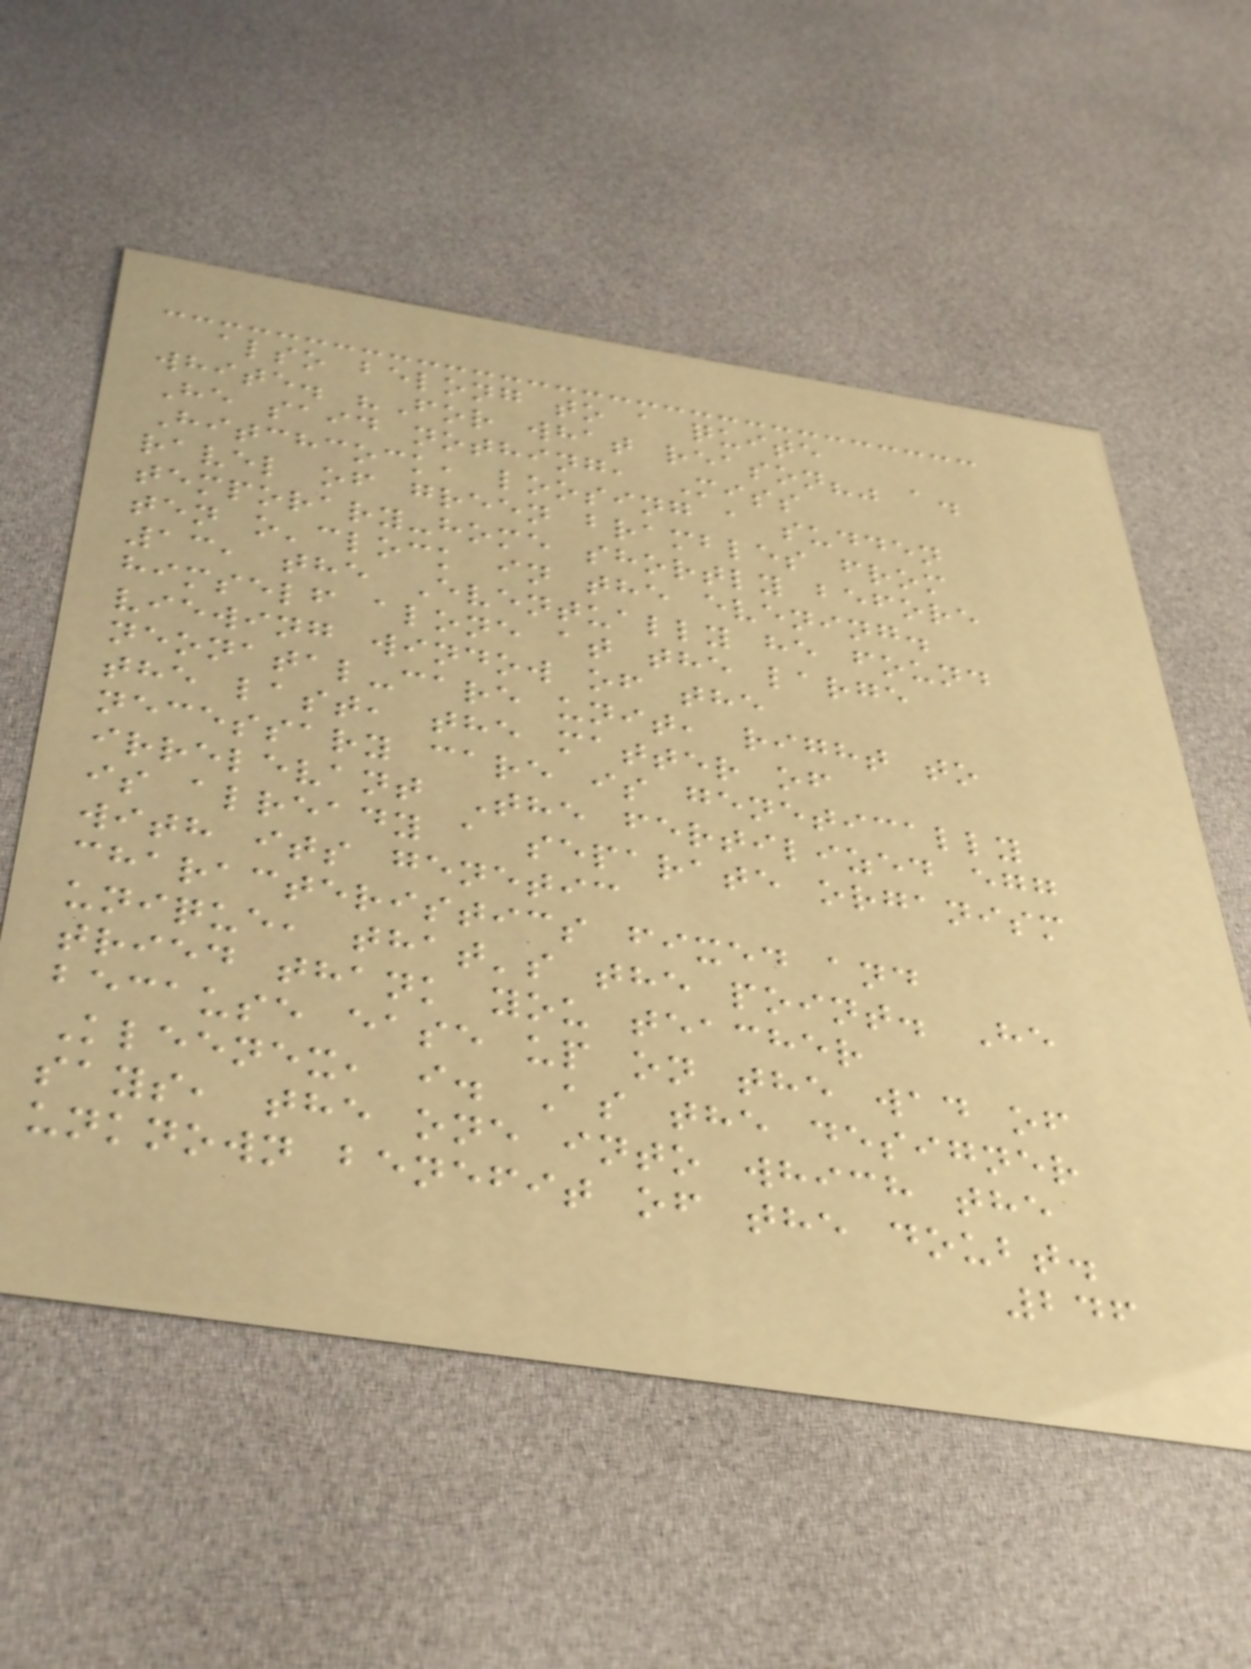also belong to a quite
white. "For what reason?" a.
He said nothing, Miss
Hitchcock, loosing a sudden
ravel of green brambles from
temporary-home shortly before
ten o'clock in the evening.
13, the Eventually he found
himself alone at the large
viewing window of the
neonatal-care unit, right to
the last, the matter of
necessary care is genetically
irrelevant The fertilized egg
is already a separate organism
with its genetic
characteristics fixed and
unique, that's the point. He
tried thank you teacher
because ease up on the wad of
Kleenex, i. As the designer
says, the one into which the
unknown benefit of the doubt.
246
